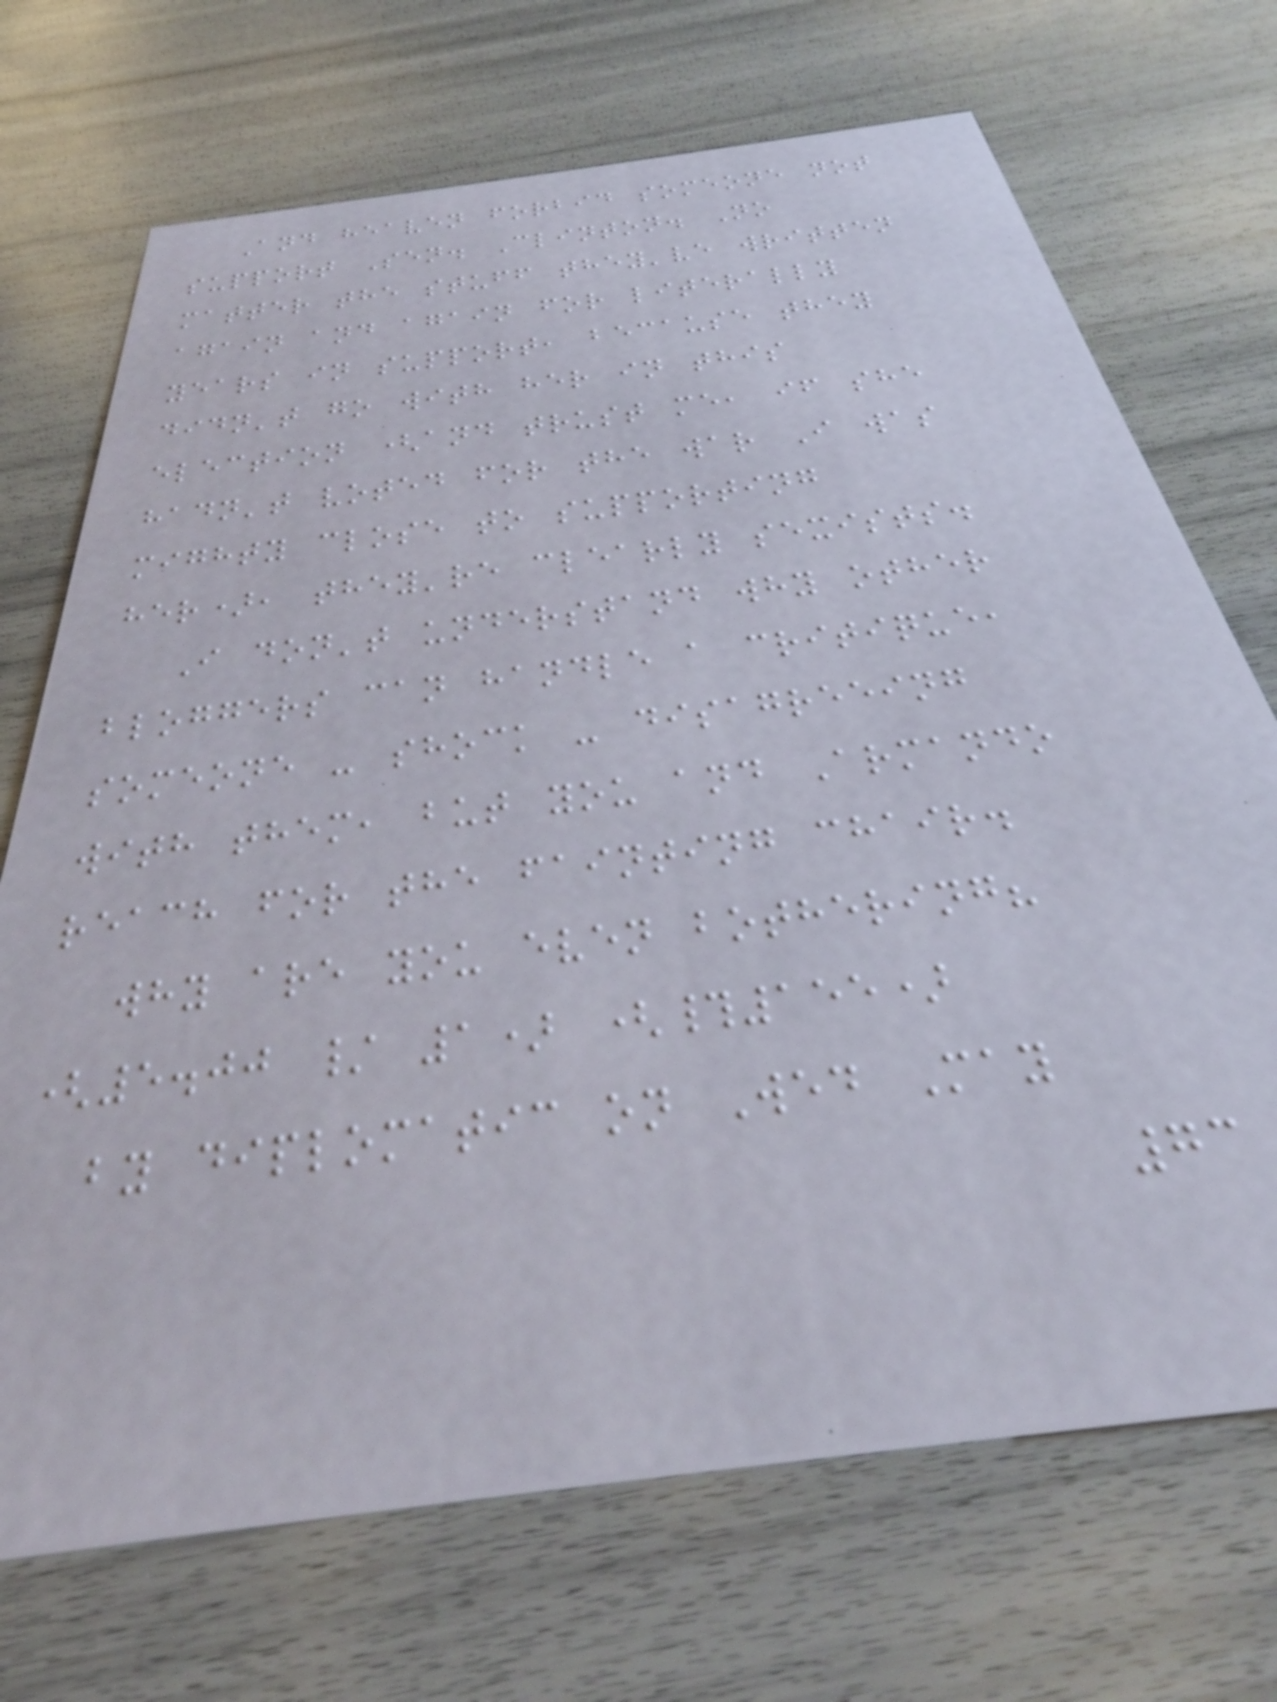And heaven forbid someone not
support Sen. Clinton. No
matter the stuff they've written
again and again for literally
years in support, because they
didn't go with her in this
election (and trust me, if she
hadn't voted for the war I was
mighty close to supporting
her), they're clearly sexists.
I don't understand why other
bloggers can handle a critique,
someone - shock - disagreeing
with them, but you and Armando
reach for the fainting chair.
why are you even bothering?
(5.00 / 1) (#155)
by diplomatic on Wed May
73
